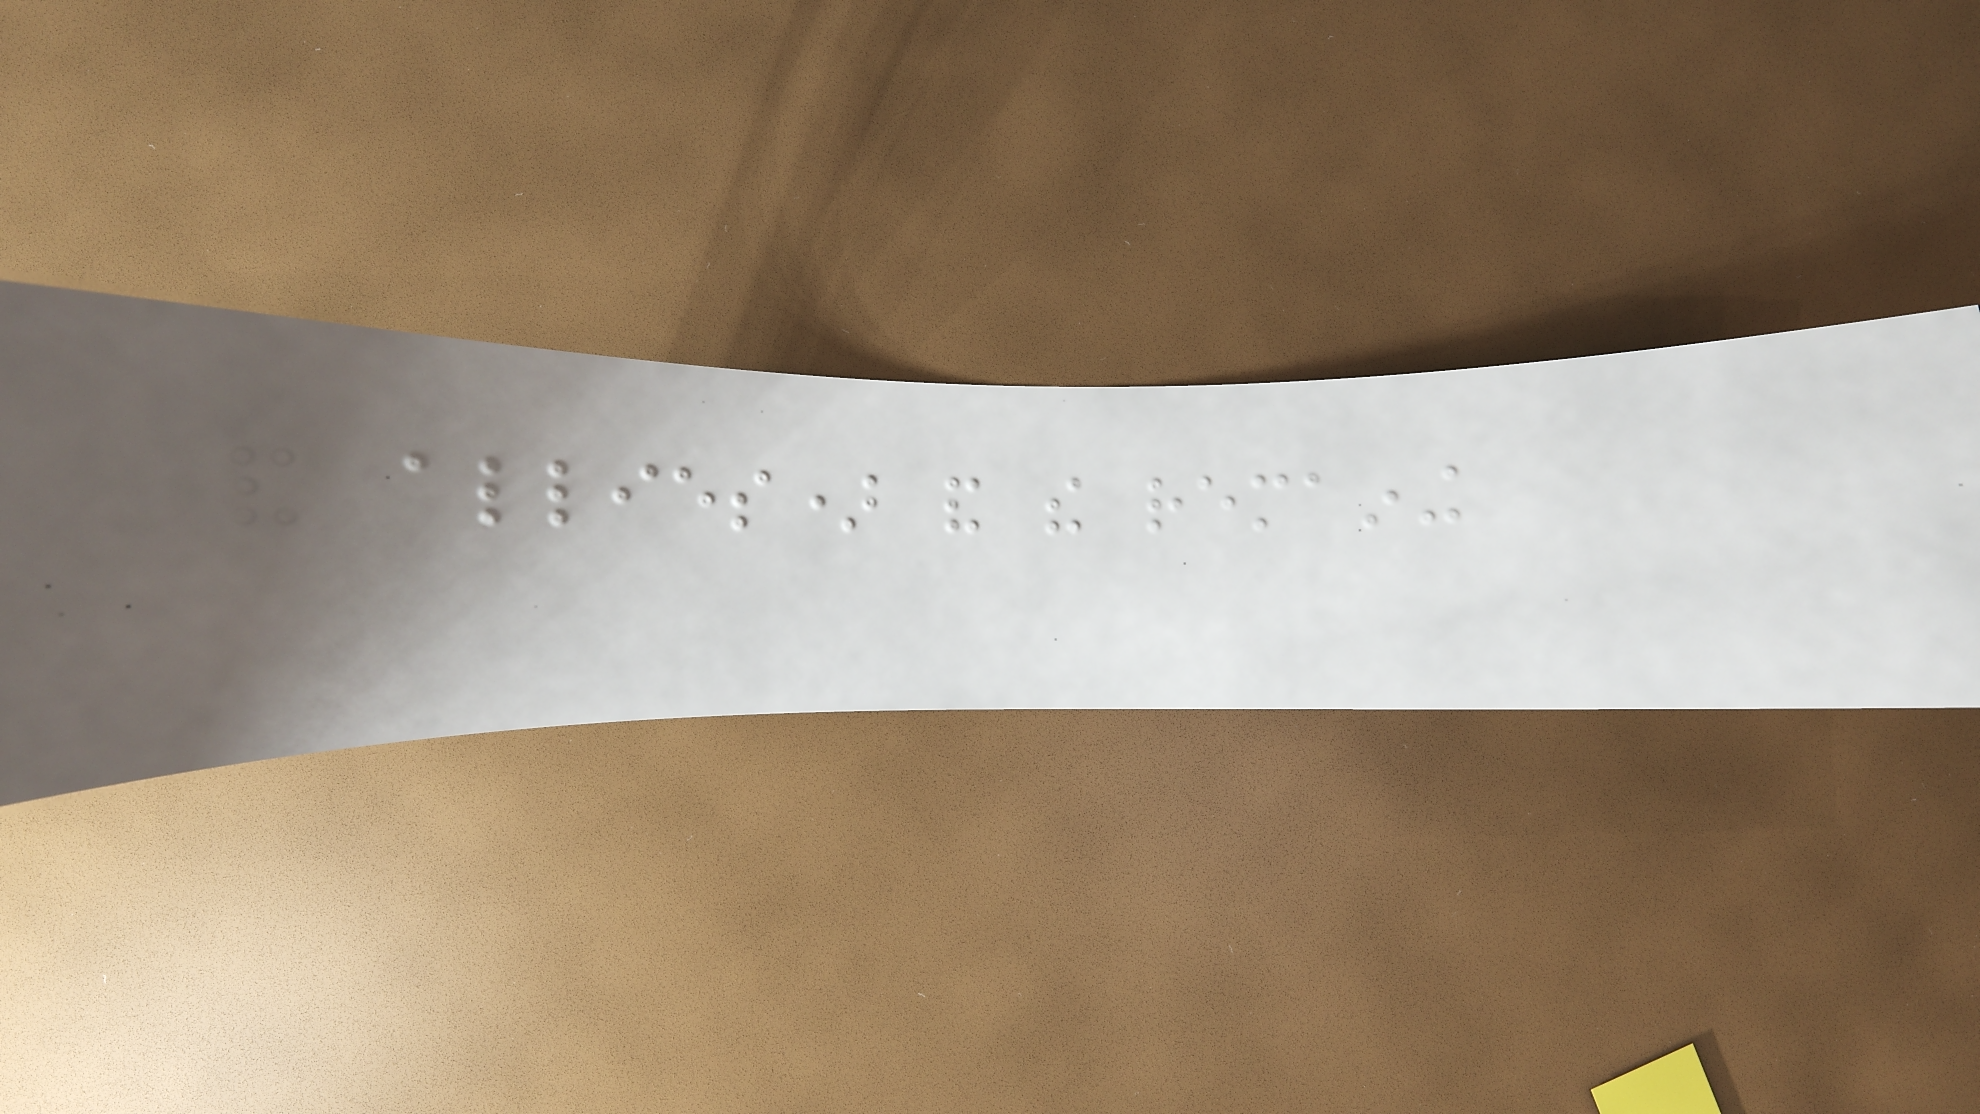and allies) and the remaining
